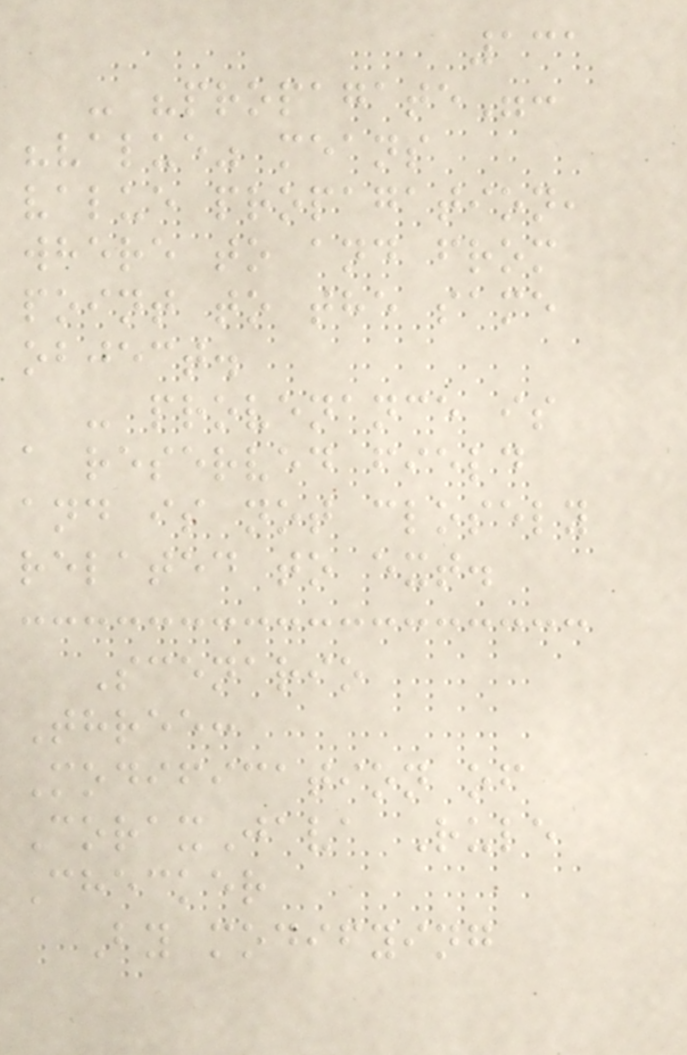131
- "propagate":
"value" means
value propagation,
where to and from
point to the same
object.
- provenance is
a reserved field
and is not closely
related to ext.
Scenario
Three:
Modification of
CoraxJava Rule
Checker
By modifying
